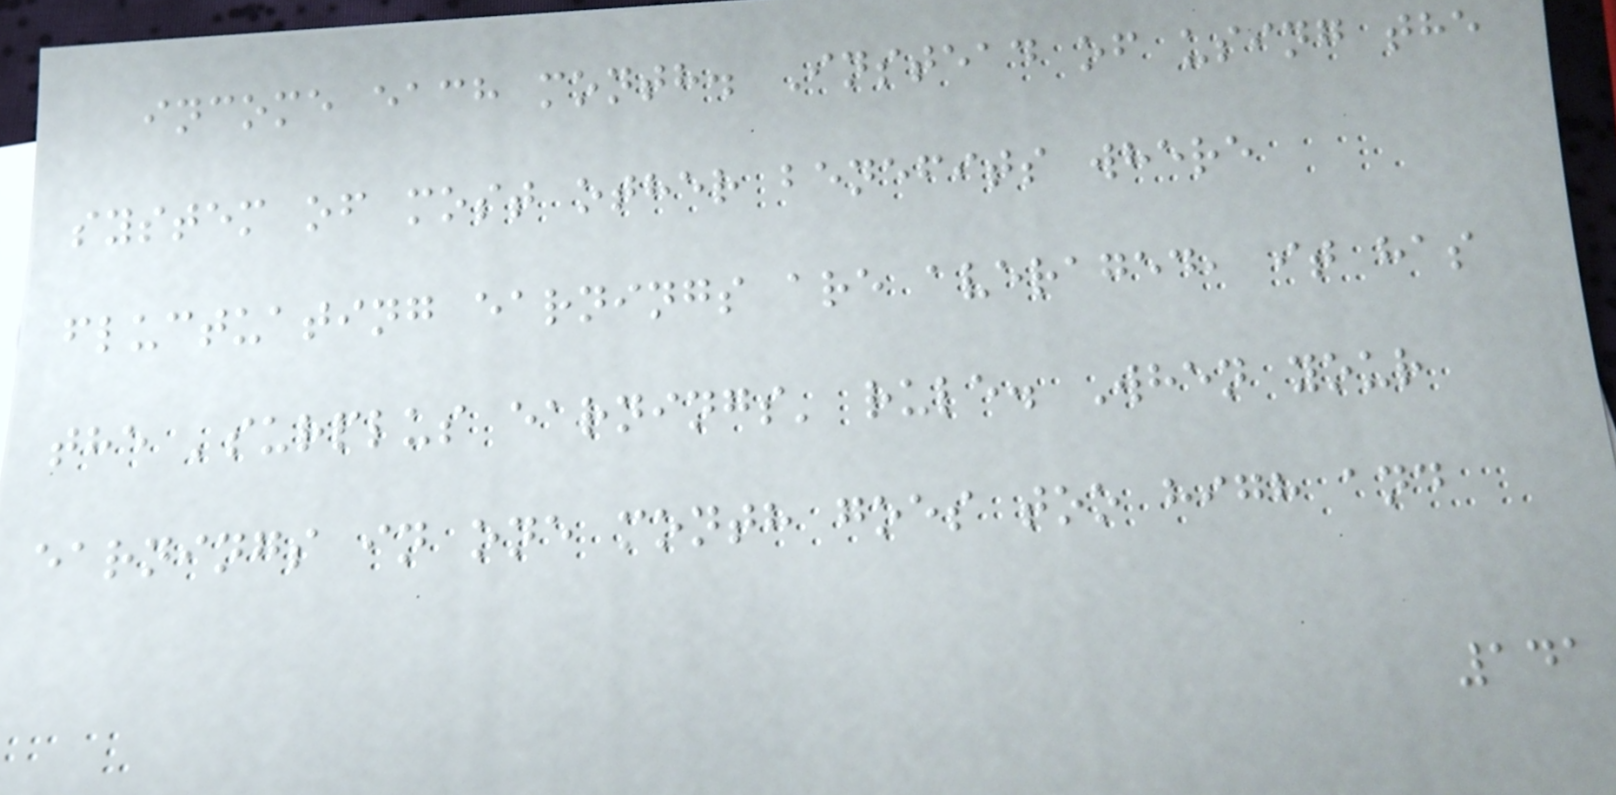income each month. Instead of using the
system of most other benefits where
fluctuating earnings are averaged, it has
the 'surplus earnings' rule. When your
earnings in one month goes too high and
141
